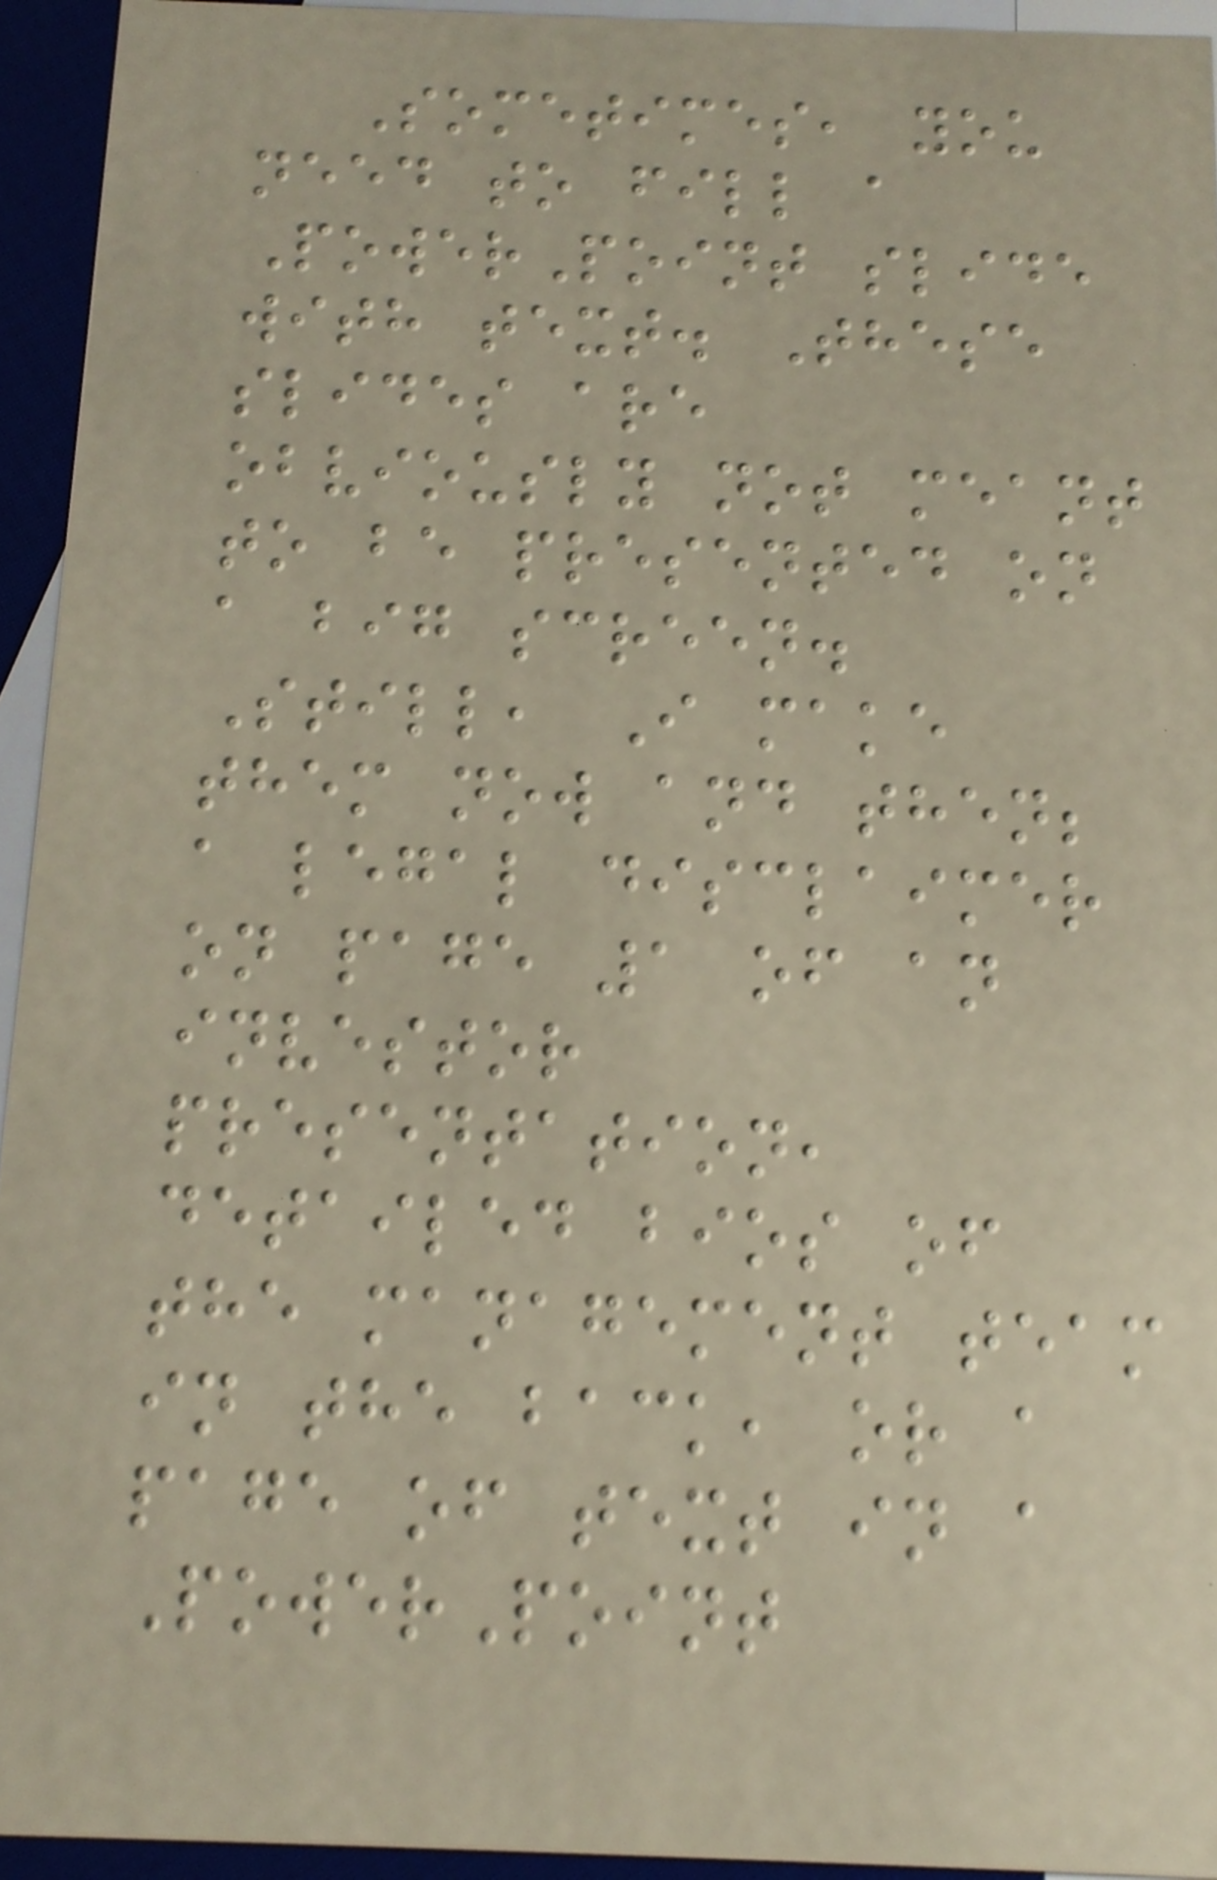Sometimes, you
need to fill a
PowerPoint slide
with text. These
slides are
obviously not meant
to be presented on
a big screen.
Still, I make
them now and then;
a legal disclaimer
on page 1 of an
investor
presentation,
detailed bios of
the management team
in the back, or a
page of text in a
PowerPoint
